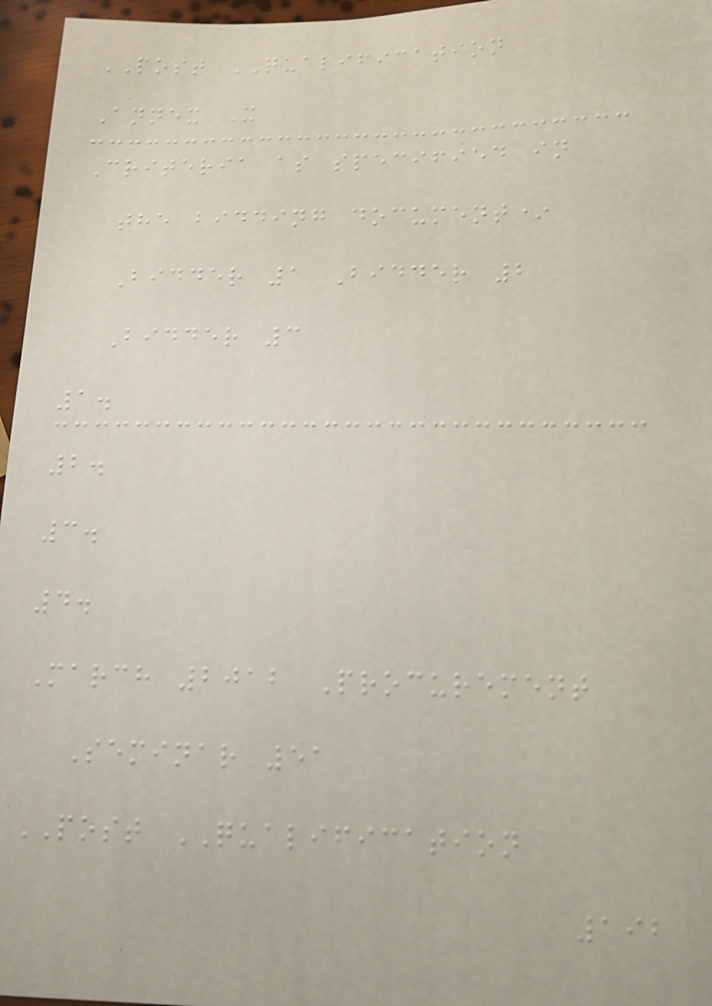POST QUALIFICATION
Annex X
Criteria as specified in
the bidding document*
Bidder 1 Bidder 2
Bidder 3
1.
2.
3.
4.
March 2012 Procurement
Seminar 51
POST QUALIFICATION
192
